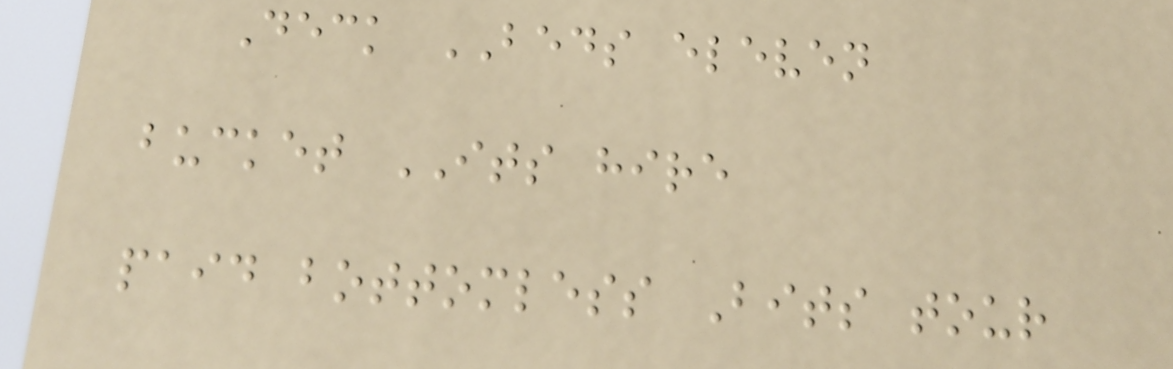Deck BEDS eleven
bucket ITS hire
paid bottomless Bits tour
